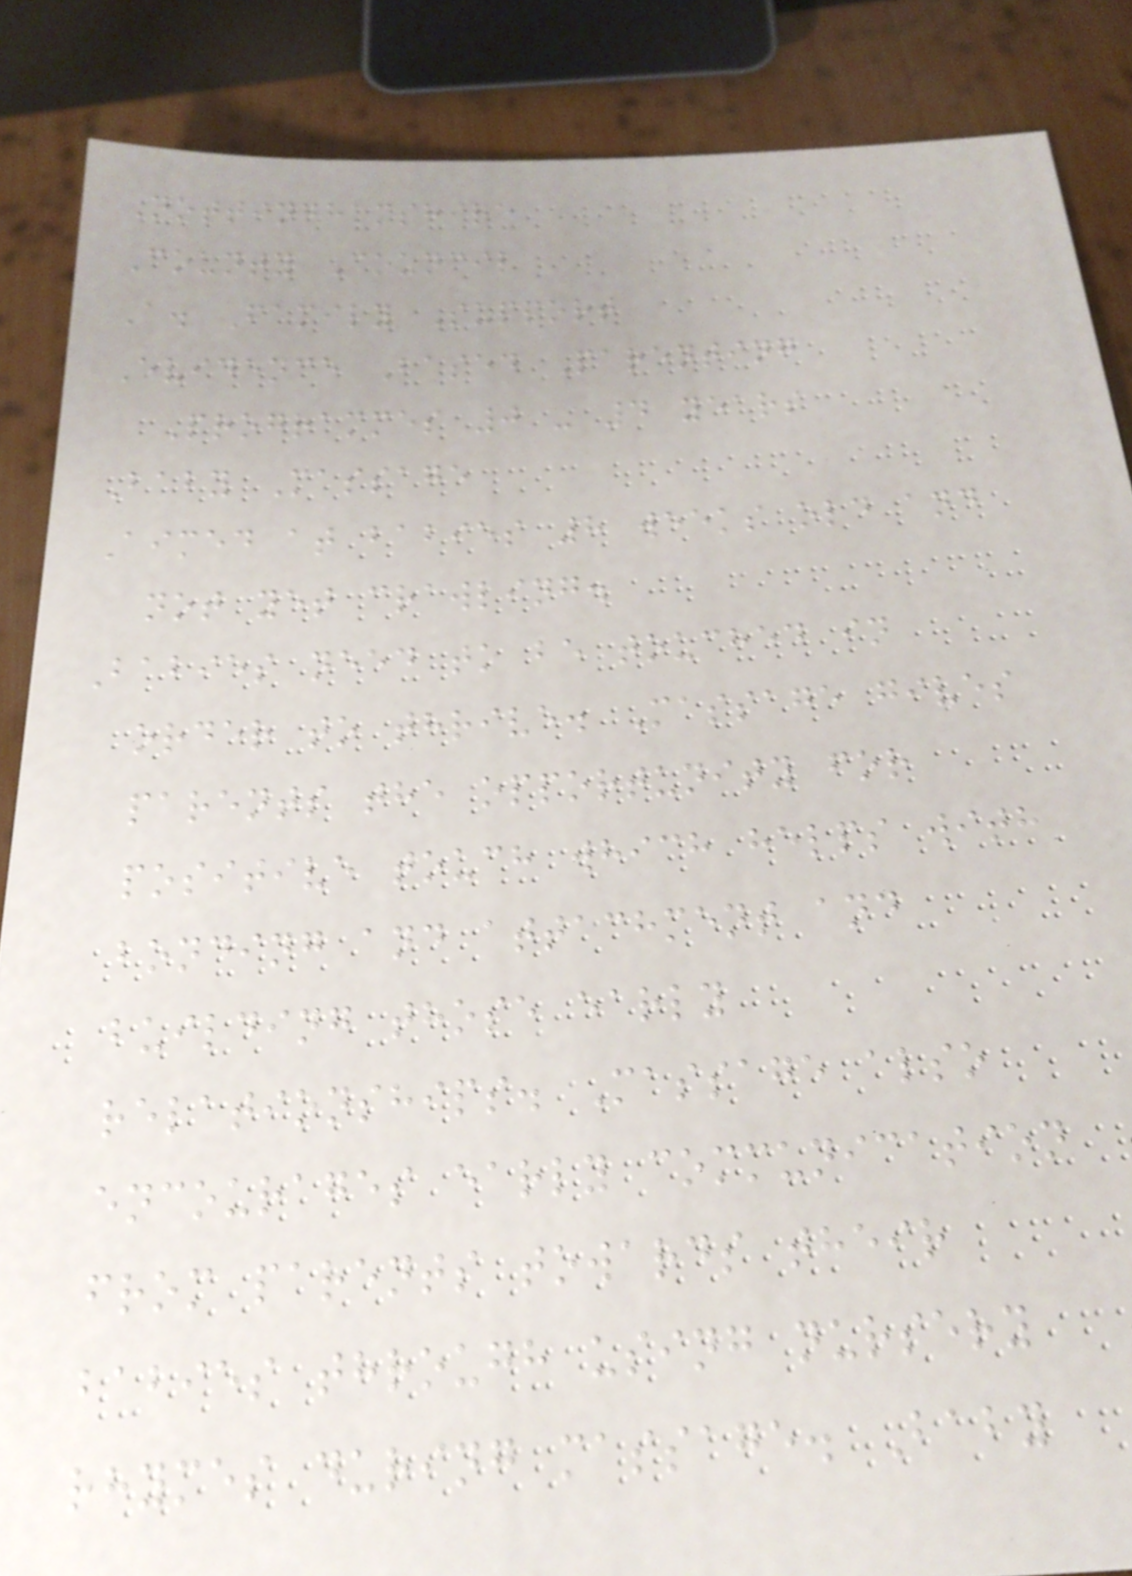Nottinghamshire
County Council
A. Family Support
Evidence Based Parenting
Programmes 0 - 4 years
Baby Massage
Aimed at babies 8 weeks old and
not yet crawling.
Babies need to be touched in
order to thrive. Massage gives
parents the opportunity for
positive touch which helps with
bonding and attachment and
building those early
relationships. Massage also
encourages early communication
from parents towards their
babies through using nursery
rhymes during massage. Baby
